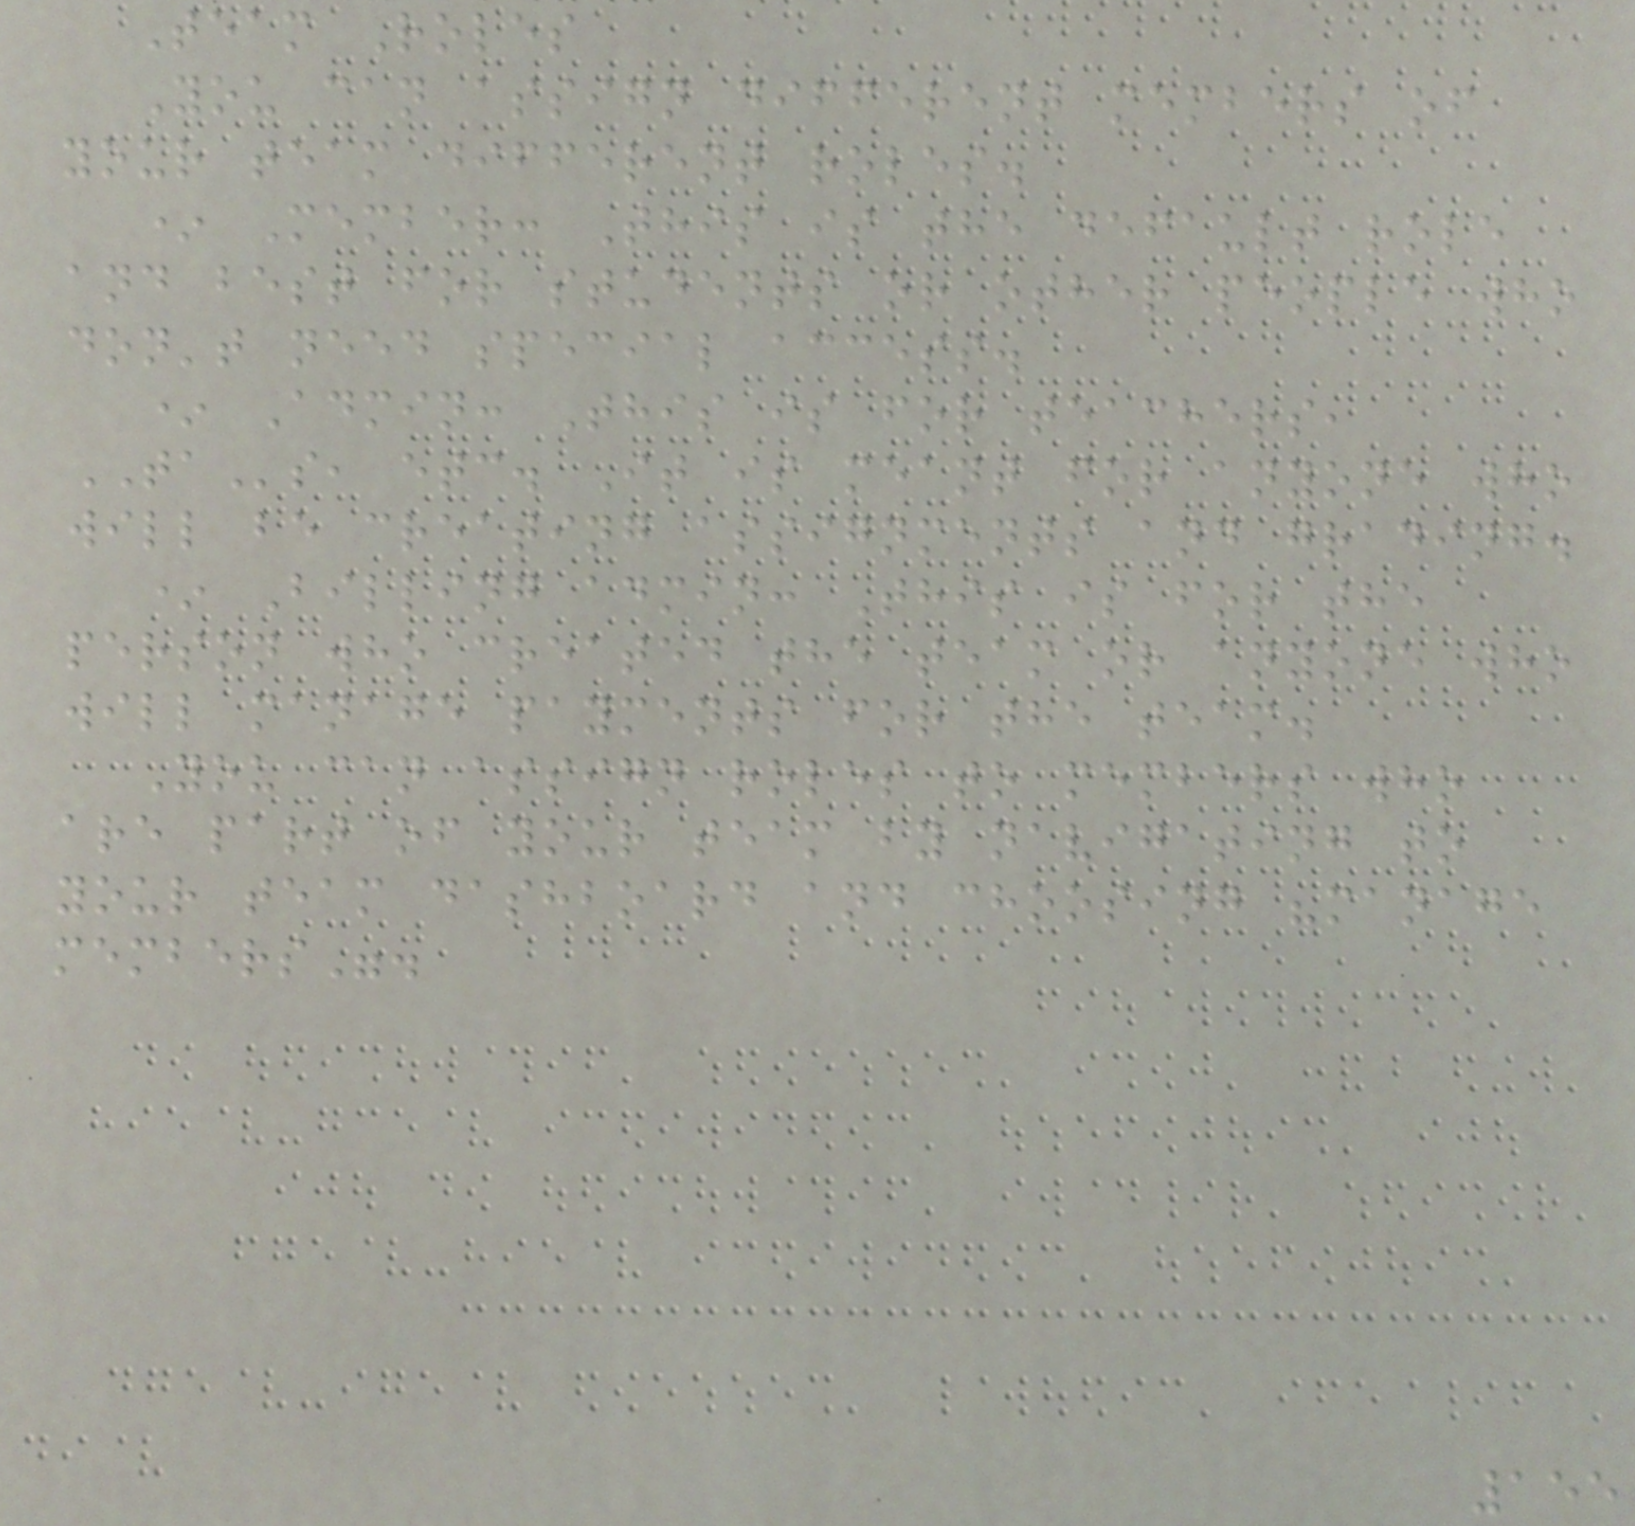Team Roles
You can assign different members of
your team different roles.
* Member: This is the default role
and best for students or other people who
don't need special access.
* Admin: This is for teachers,
TAs, etc. It is meant for anyone who
will be creating assignments and grading.
* Billing admin: This is for the
person who created the team or anyone who
will manage payments for the team.
You can assign roles to members who
are part of your team by navigating to
your team dashboard and choosing "manage
members".
155
